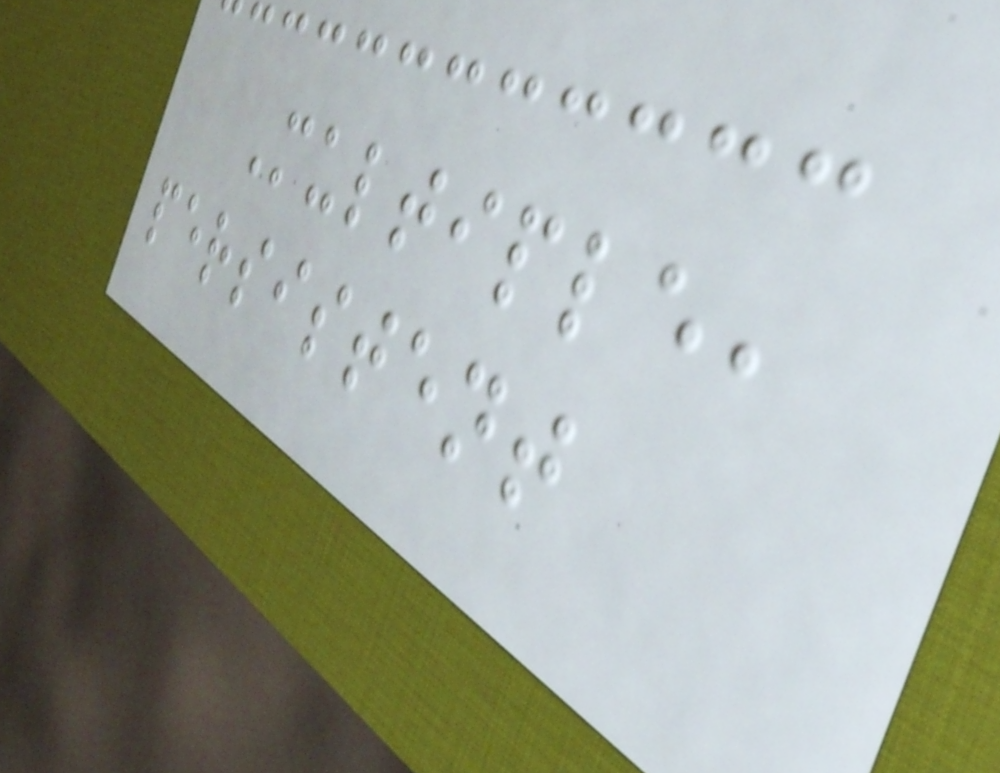Multiple,
persistent
